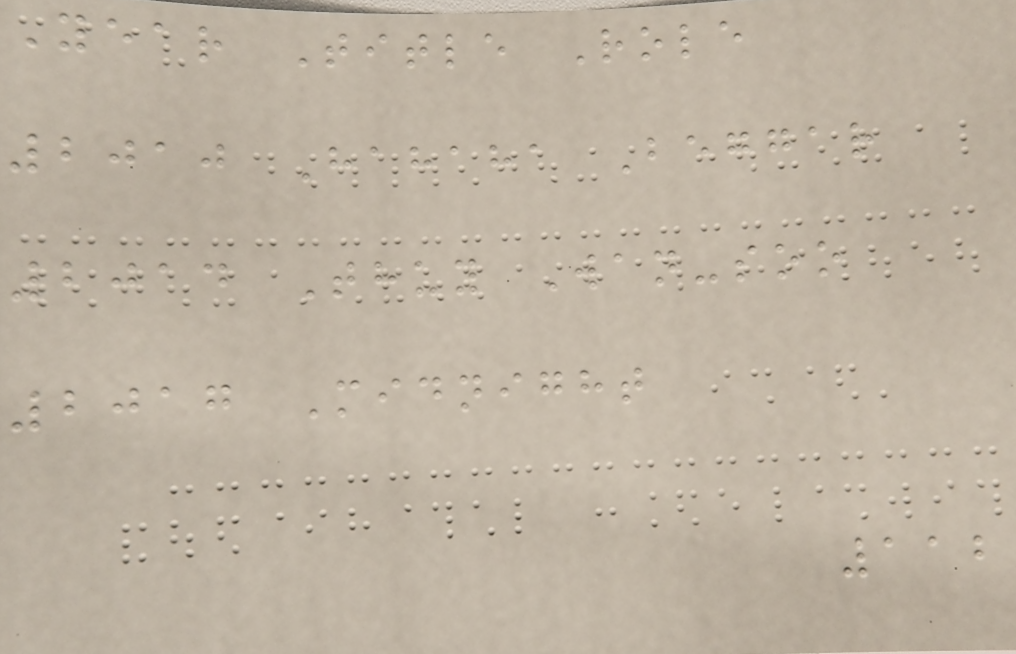Year Title Role
2010 Hahaha Beggar
2014 Thuy Wan-soo
2017 Midnight
112
